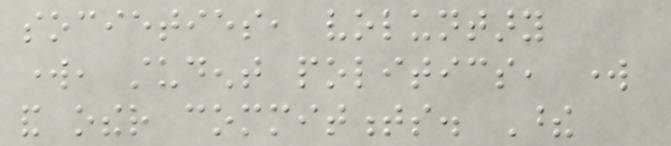societies, voluntary
work, student politics, work
and other commitments. These
